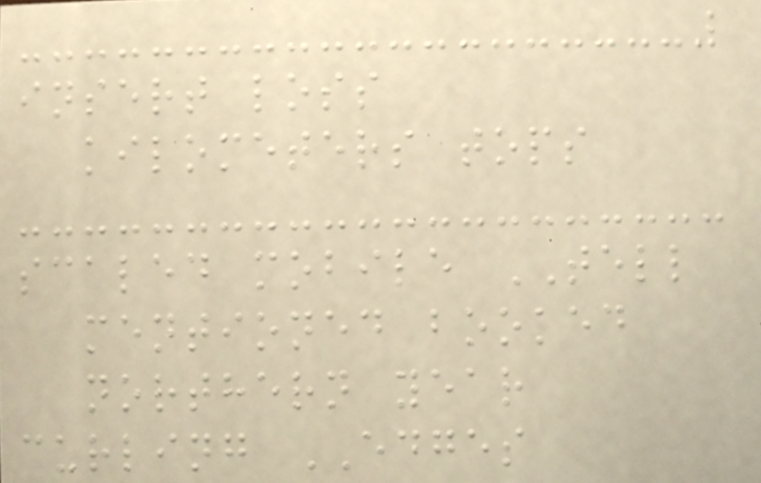insert loss
kilometers tops
scaled mobile TELL
mentioned booked
northern year
curling EDGES
